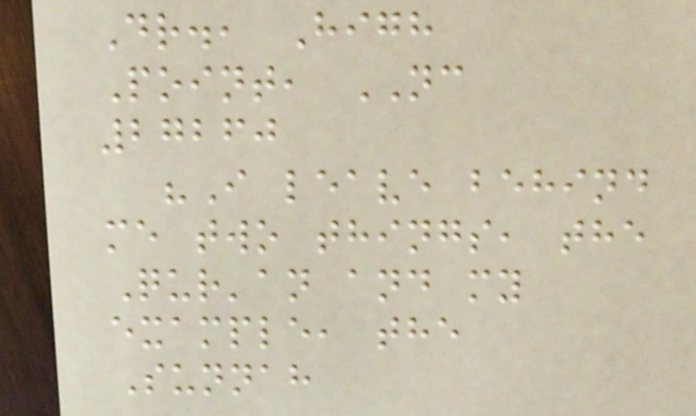Dr., High
Point, NC
27260
"I leave behind
me two things, the
Qur'an and my
example, the
Sunnah
